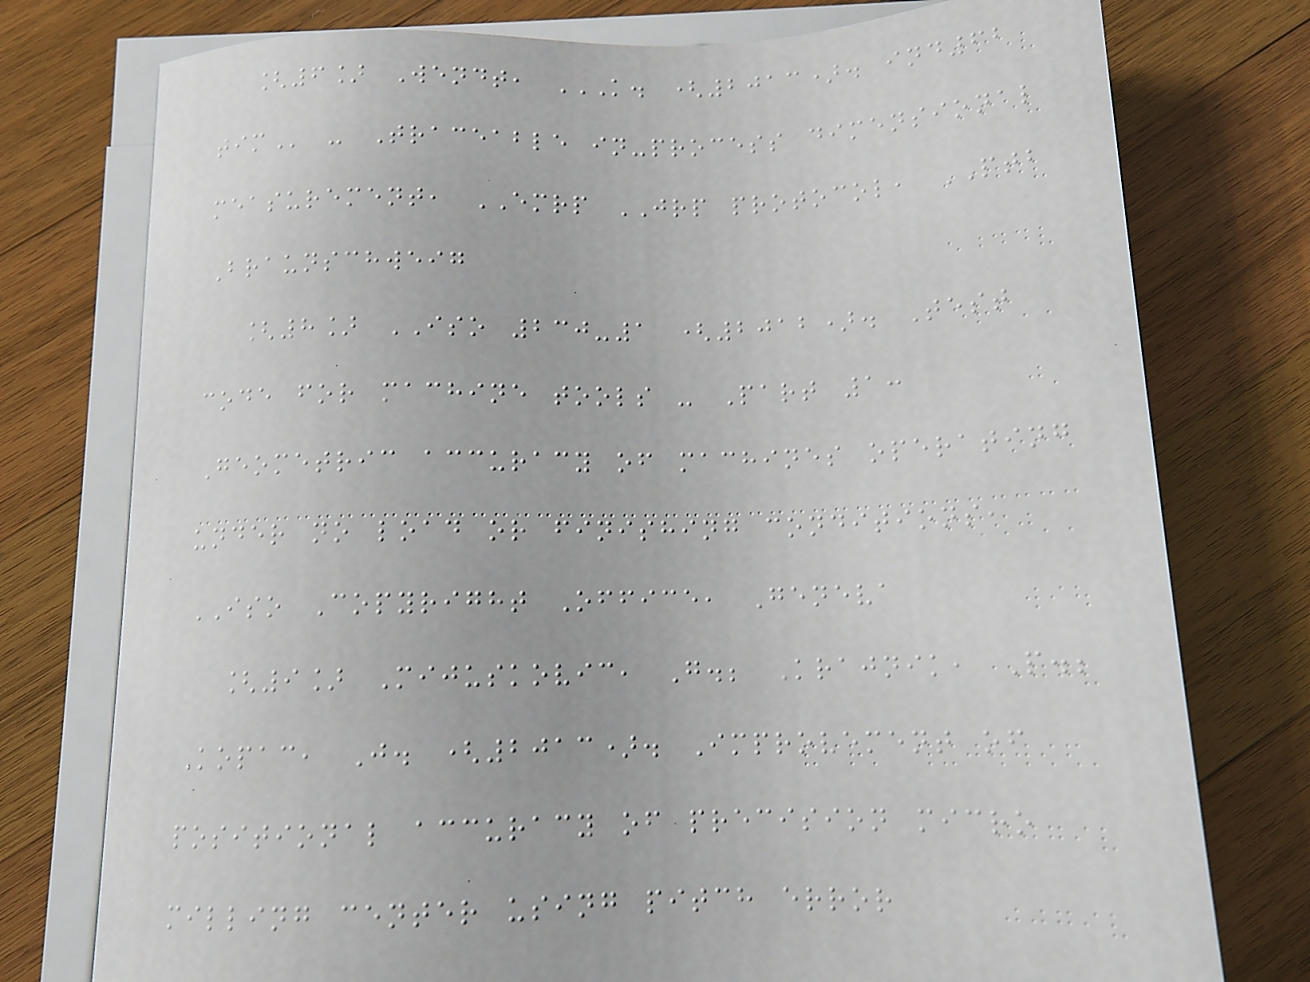[6] Wendt, K. (2013). IND62
TIM - Traceable in-process dimensional
measurement, EMRP JRP protocol, PTB
Braunschweig
[8] ISO 230-1 (2012). Test
code for machine tools - Part 1:
Geometric accuracy of machines operating
under no load or finishing conditions,
ISO Copyright Office, Geneva
[9] Mijuskovic, G.; Krajnik, P.;
Kopac, J. (2013). Improvement of
positional accuracy of precision micro
milling center using pitch error
